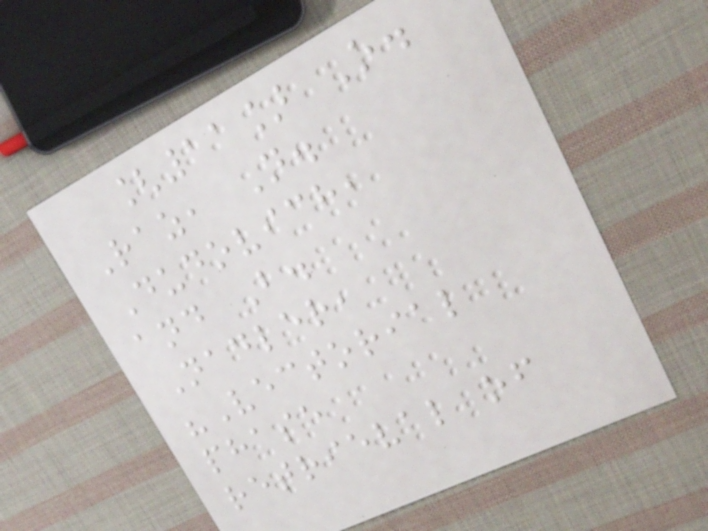[11] O.
Raz, N.
Dudovich,
and B.
Nadler,
"Vectorial
phase
retrieval of
